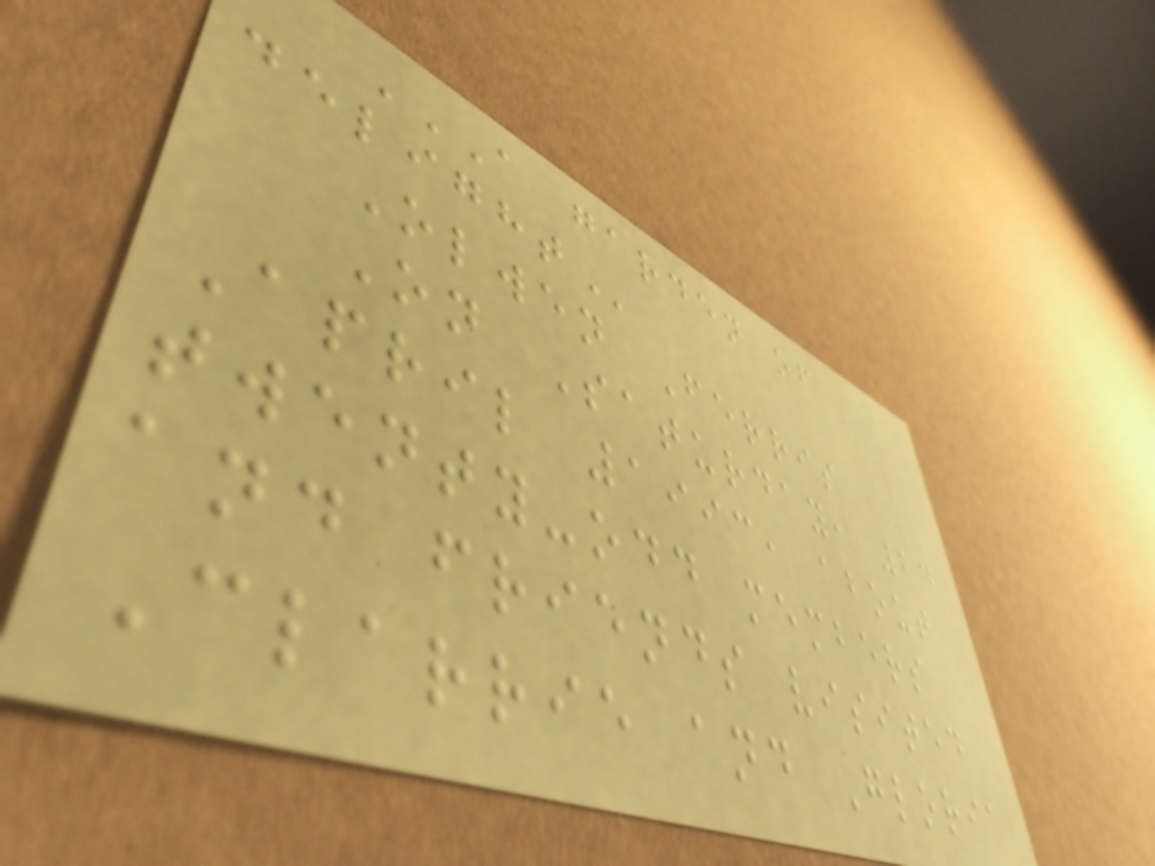A GARDEN OF
DELIGHT
Olwen Ferris
On Saturday, 24
April 1993, about
twenty-odd members
and friends visited
Clarrie and Gloria
